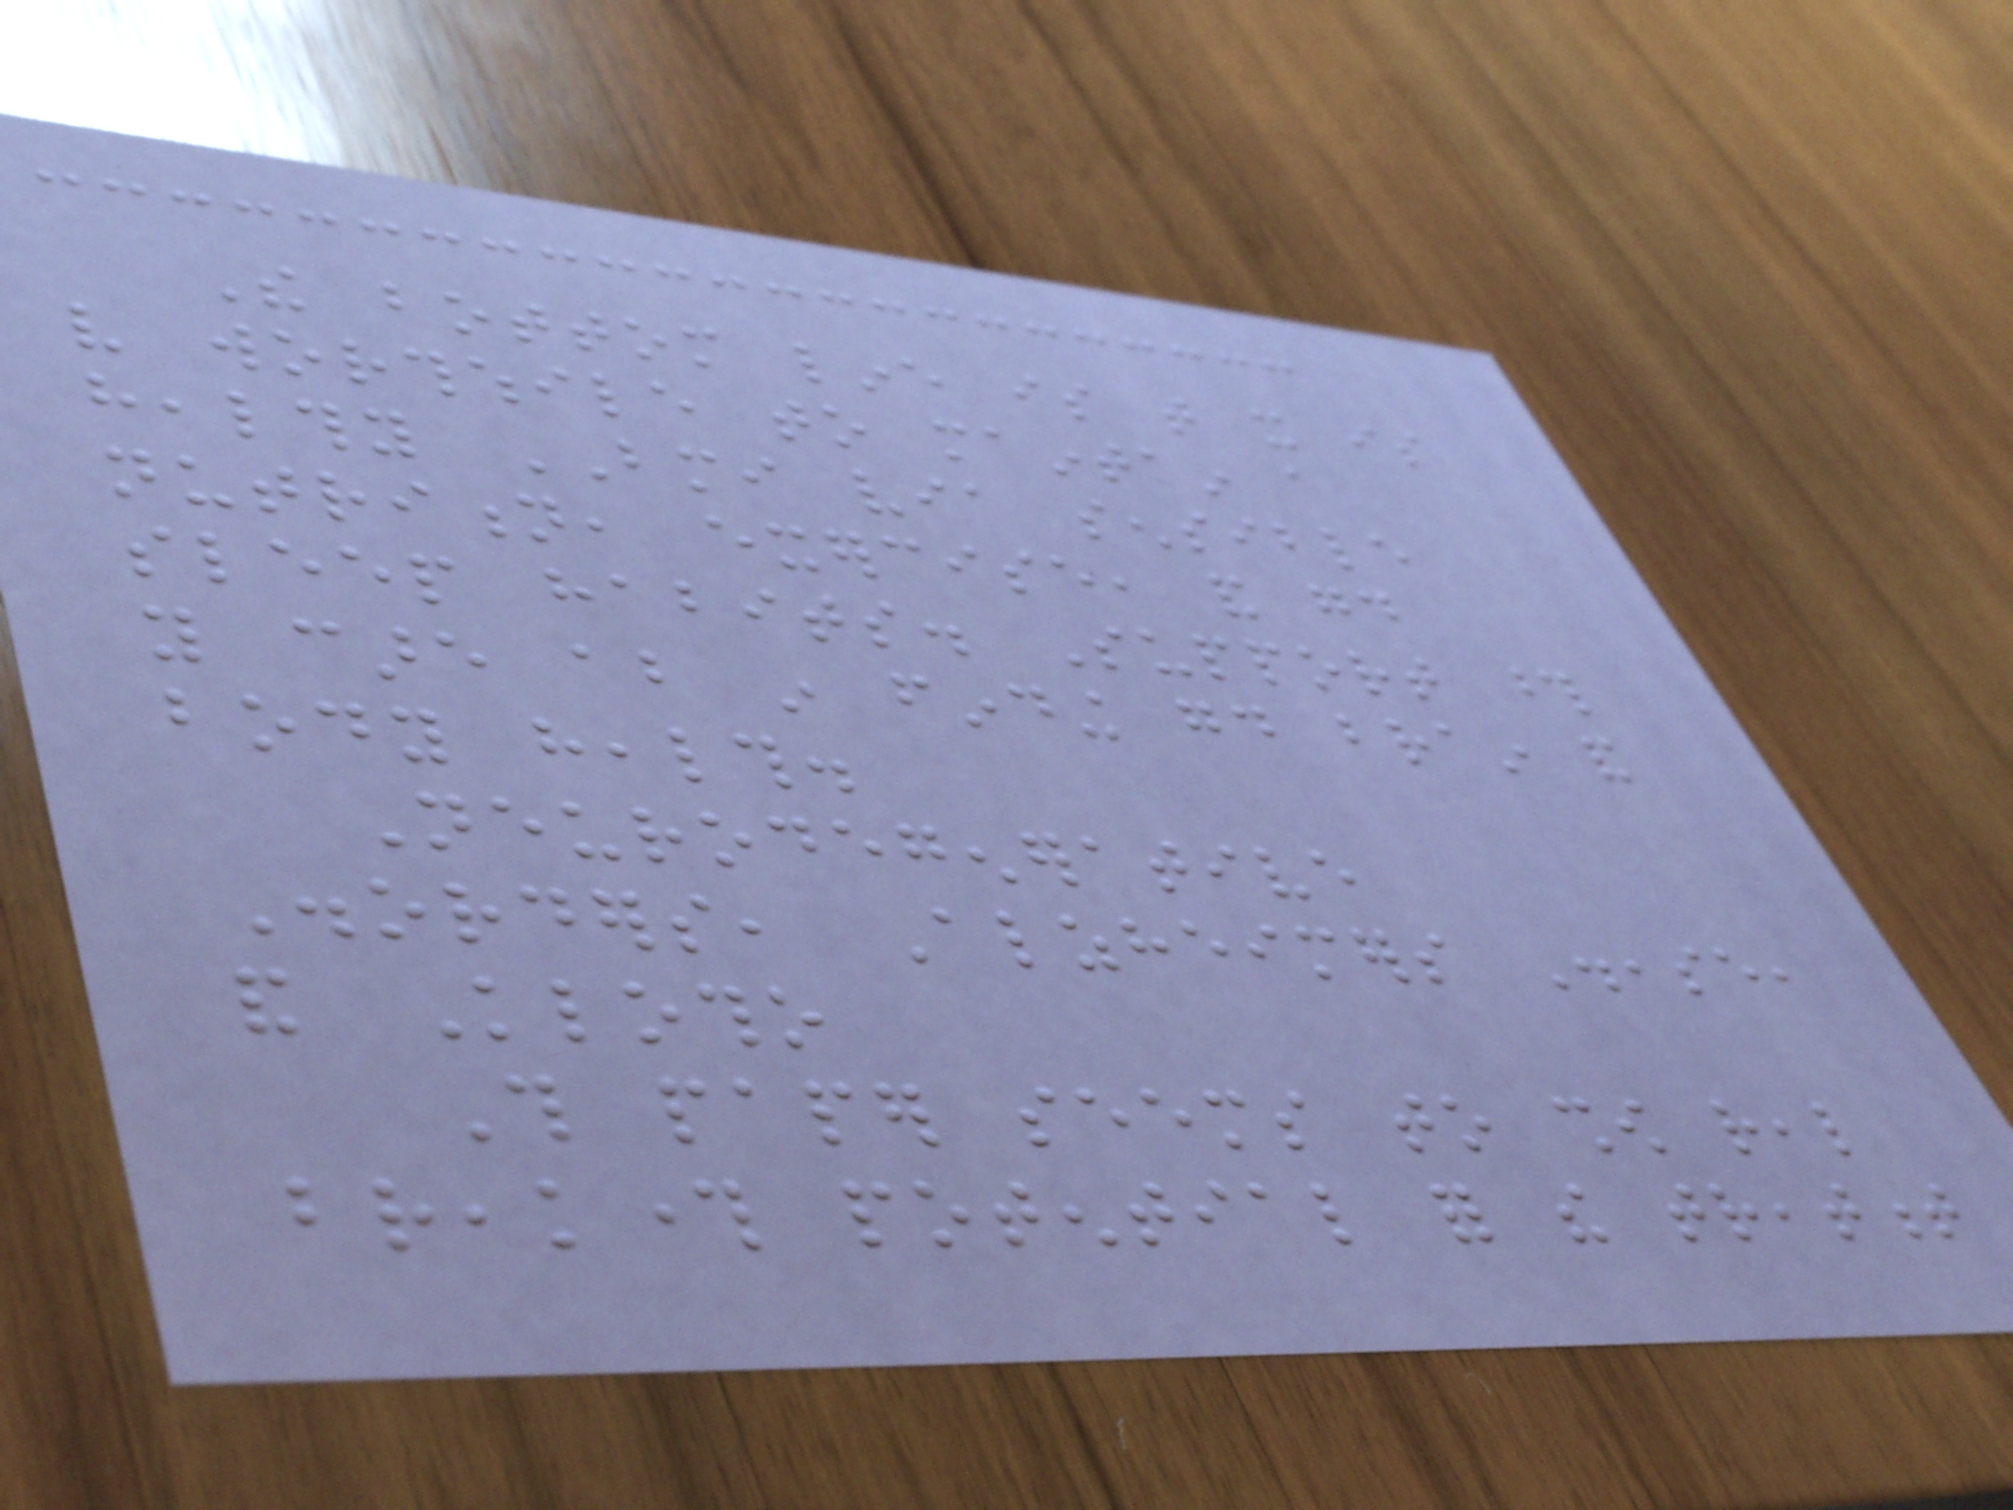The bottom line is that it is
very worthwhile to maintain a
healthy BMI via sensible
nutrition, exercise, and good
sleep habits. Support those
you care about in finding good brain and
body health.
Neurodegenerative
Disorders, Alzheimers Disease,
and Klotho
This paper seems to show real
breakthrough potential for the treatment
